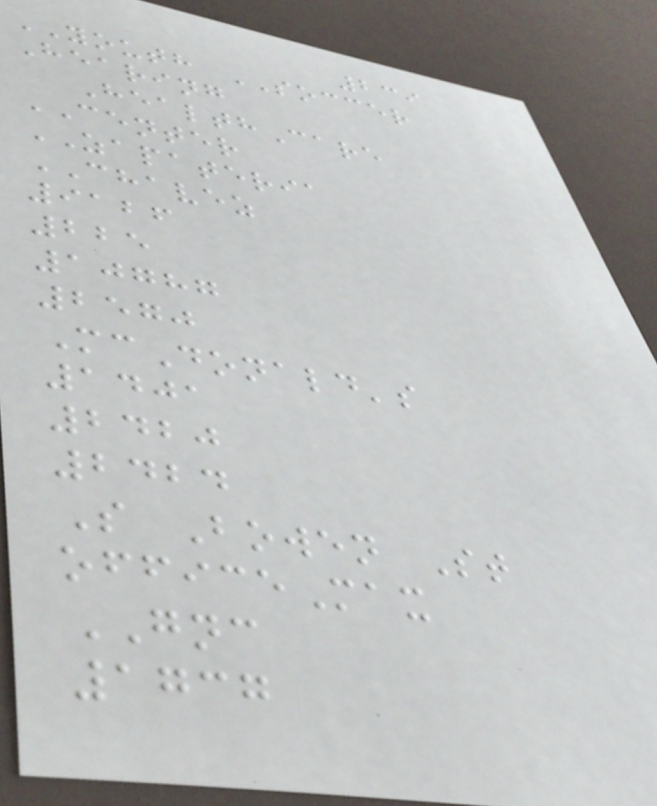239
YOUTH SOCCER
Hearing
HealthCare
CENTER
ZAPATERIA
CHAVEZ
9126
225
10787
2570
McDonald's
1401
2420
2424
S Bowen St
officeMax
GNC
1737
